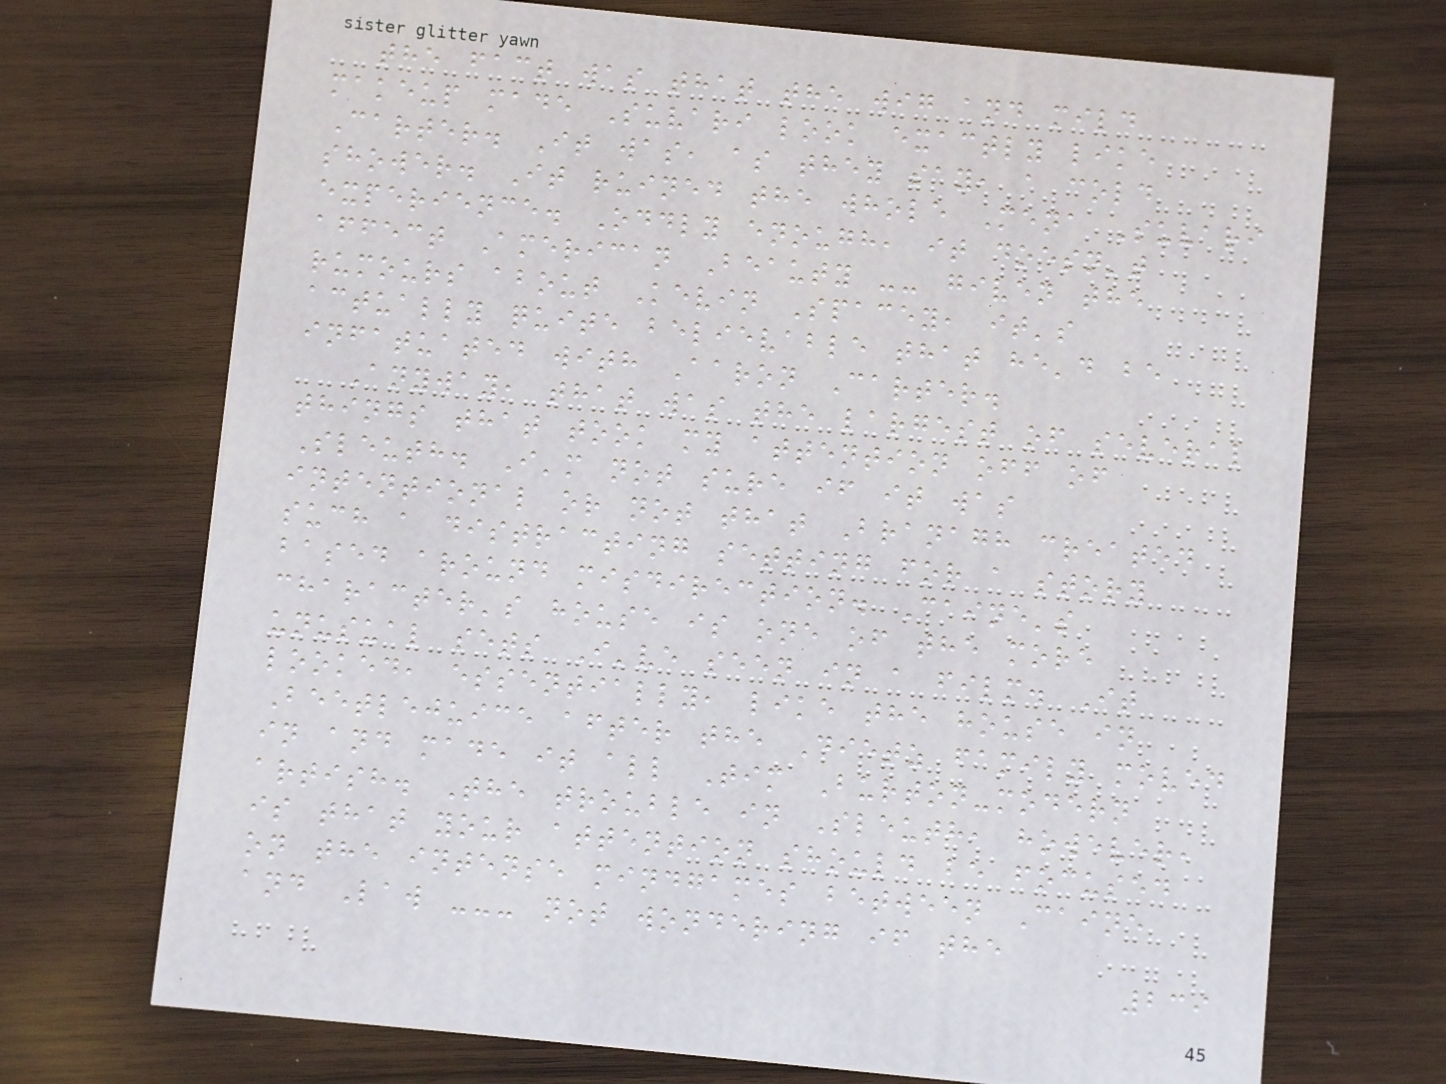the fact was that the wig and mild
makeup made Suvari look exactly like
Carter. It was, as they say, a cold
shower. It ruined the whole Mena Suvari
experience. Oddly enough, it doesn't
affect American Beauty -- given the
rumours about Kevin Spacey, it's
actually quite believable that he'd be
infatuated with Aaron Carter.
Anyway, that was the largest of several
things that took my attention off of
Sleuth. I'm not sure if it was
intentional or not that Branagh created
such a distracting setting for a story
based around misdirection. Caine's
character's house is one of the more
unusual sets I've seen in a film. It
looked, essentially, like the house in
Beetlejuice after the Dietz family moved
in and made it all Tim Burton-modern
artish. The trouble in Sleuth, however,
is that your attention should be focused
on the intense mindgames between Caine
and Law --- not wondering if the
239
